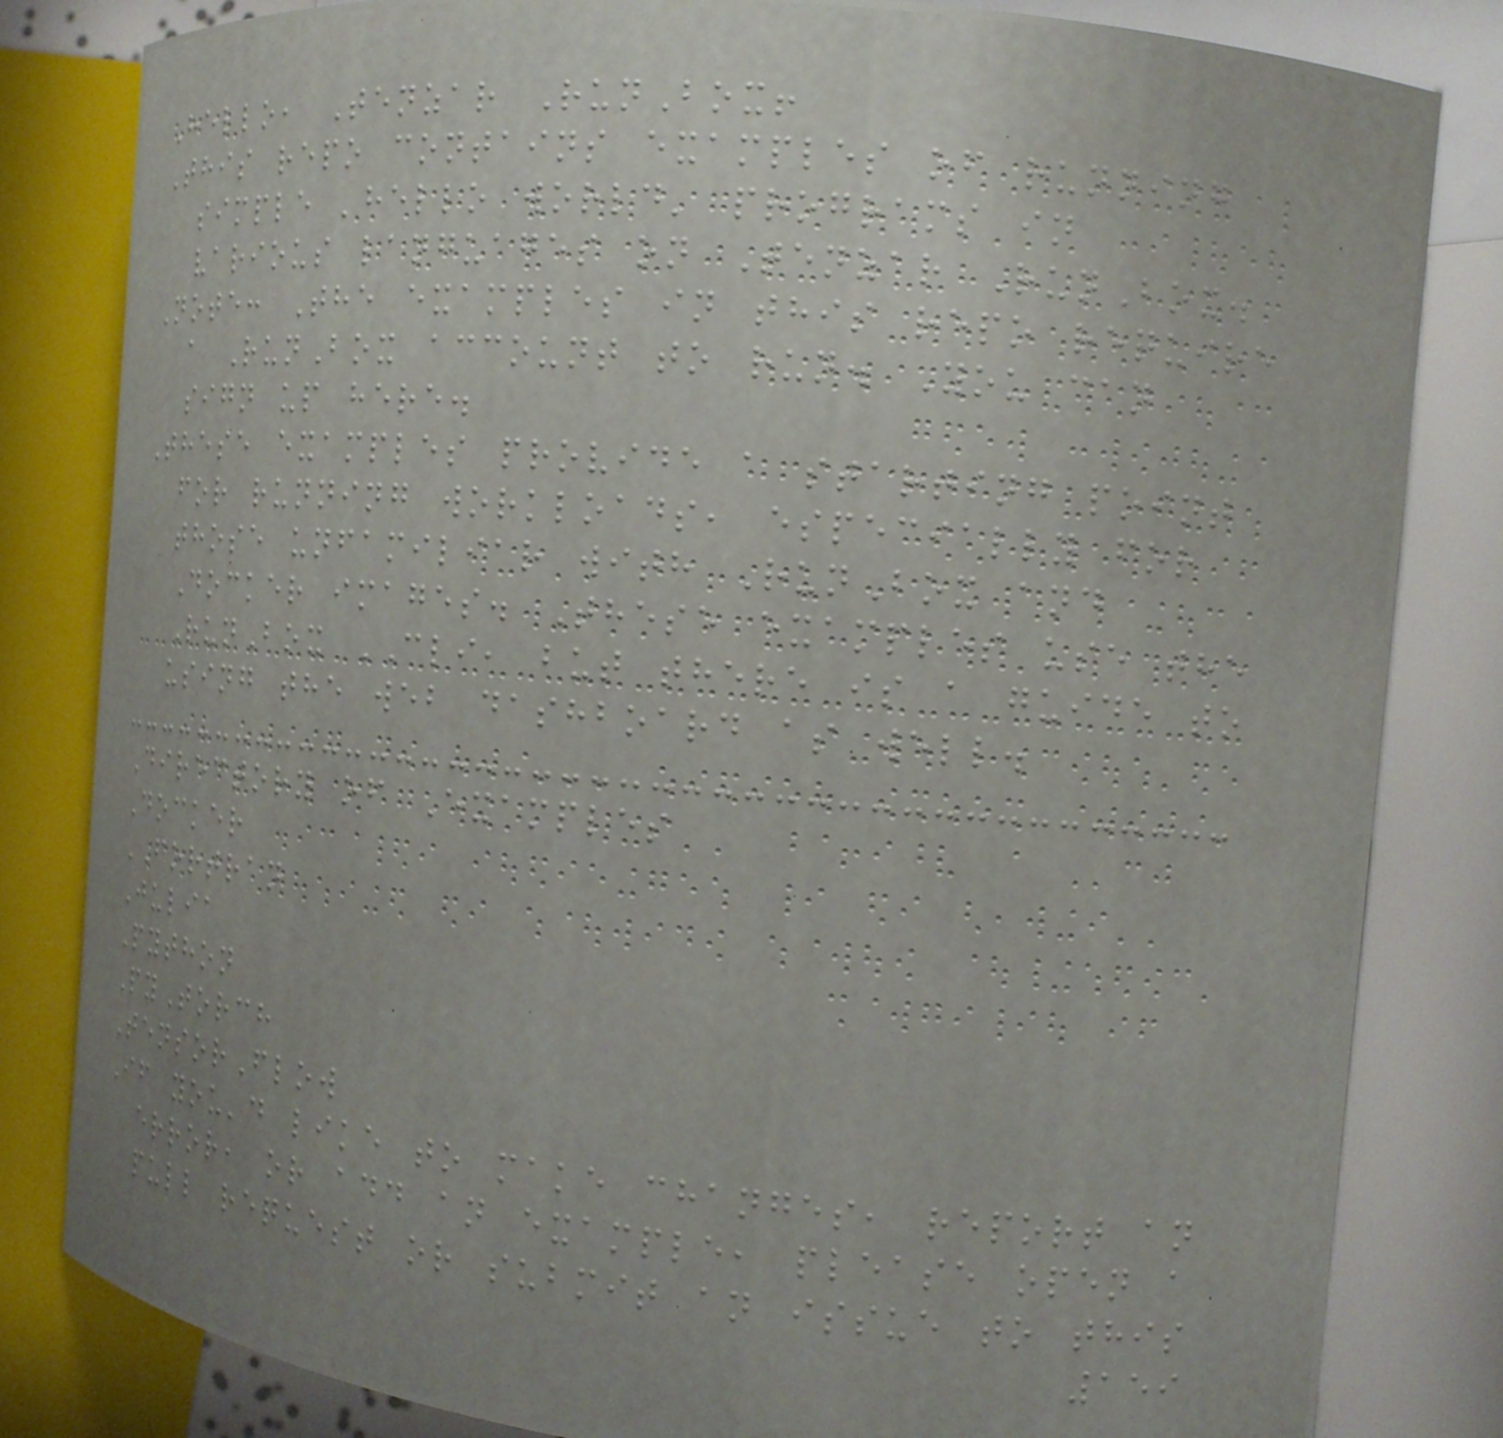Hello, Tenzar RunBox!
This repo contains examples of running
simple 'hello world' programs in
various languages on Tenzar RunBox.
Note: The examples in this repo require
a RunBox account to run. You can
sign up here.
These examples provide a starting point
for running workloads, especially for
those unfamiliar with RunBox and
Docker images. These examples use the
RunBox CLI, but there is a guide to
using the web dashboard as well.
Directory of Examples
Docker
FORTRAN
Julia
Python
PyTorch
TensorFlow
If you'd like to make changes, report an
error, or add an example, please open a
pull request or submit an issue to this
159
